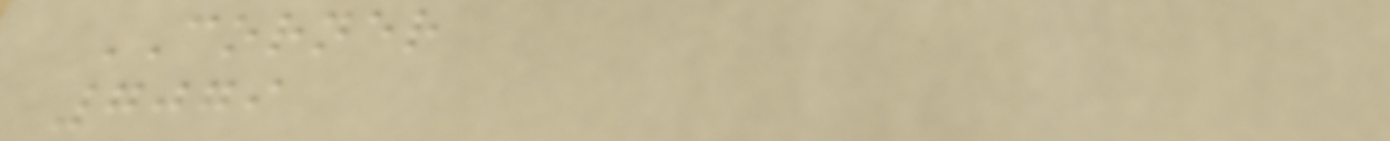CORNER
7079
